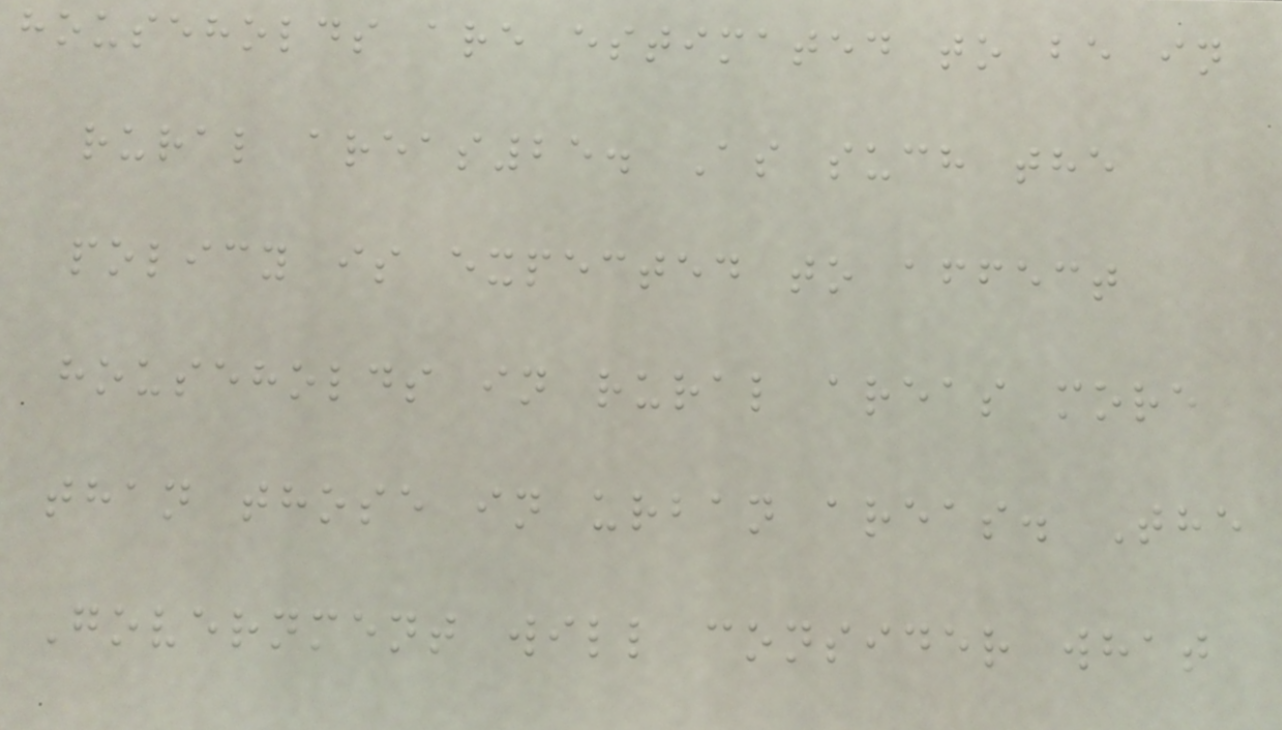households are estimated to be in
rural areas25. As such the
policy is expected to affect
households in rural areas more
than those in urban areas. The
Government will consider what
